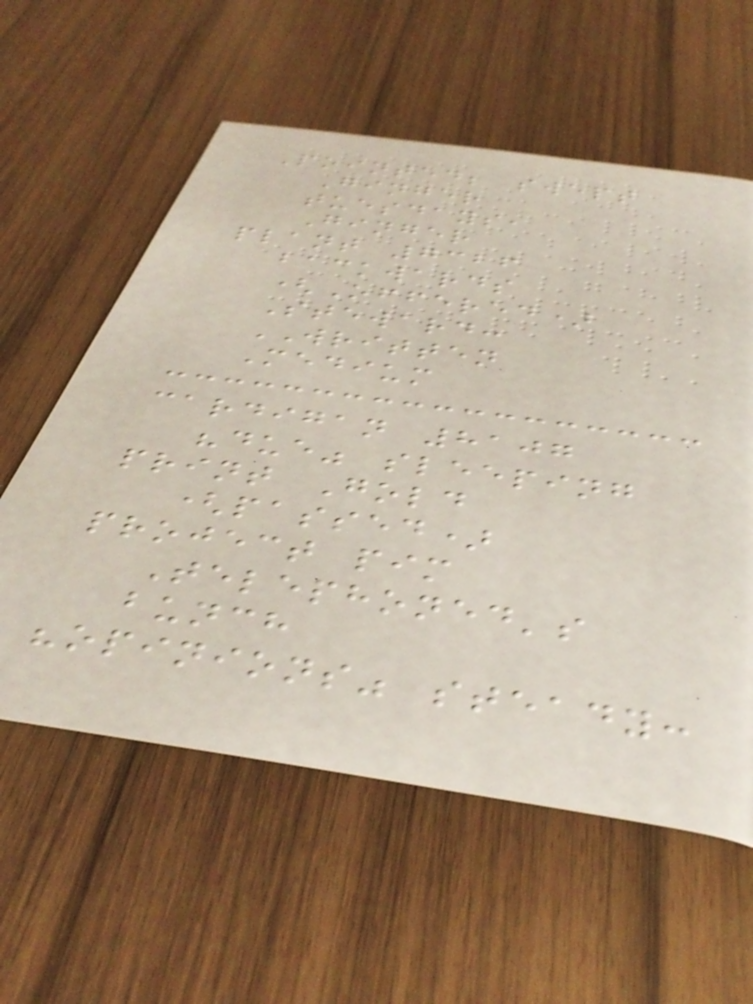Pointed; swept
Ginger
tuesdays,
Ginger
plant 7326
backwards
(Offered)
Steward:
WRITTEN
Medium
cardigan 8107
"due" sleeping
print Gold
(passed)
project pim
Telephoned's
bunch
"opinions" steady:
